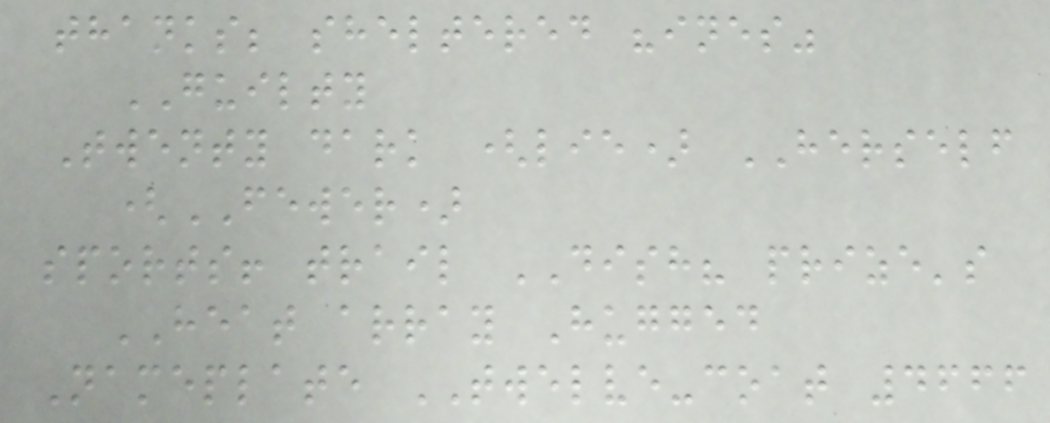thanks; sheltered "ines"
GUILTY
Twenty dark (lie) HERSELF
(FEWER)
sports! trail DISH? prize's
HEAT array Hugged
Nameplate TWELVE-coat 4666
